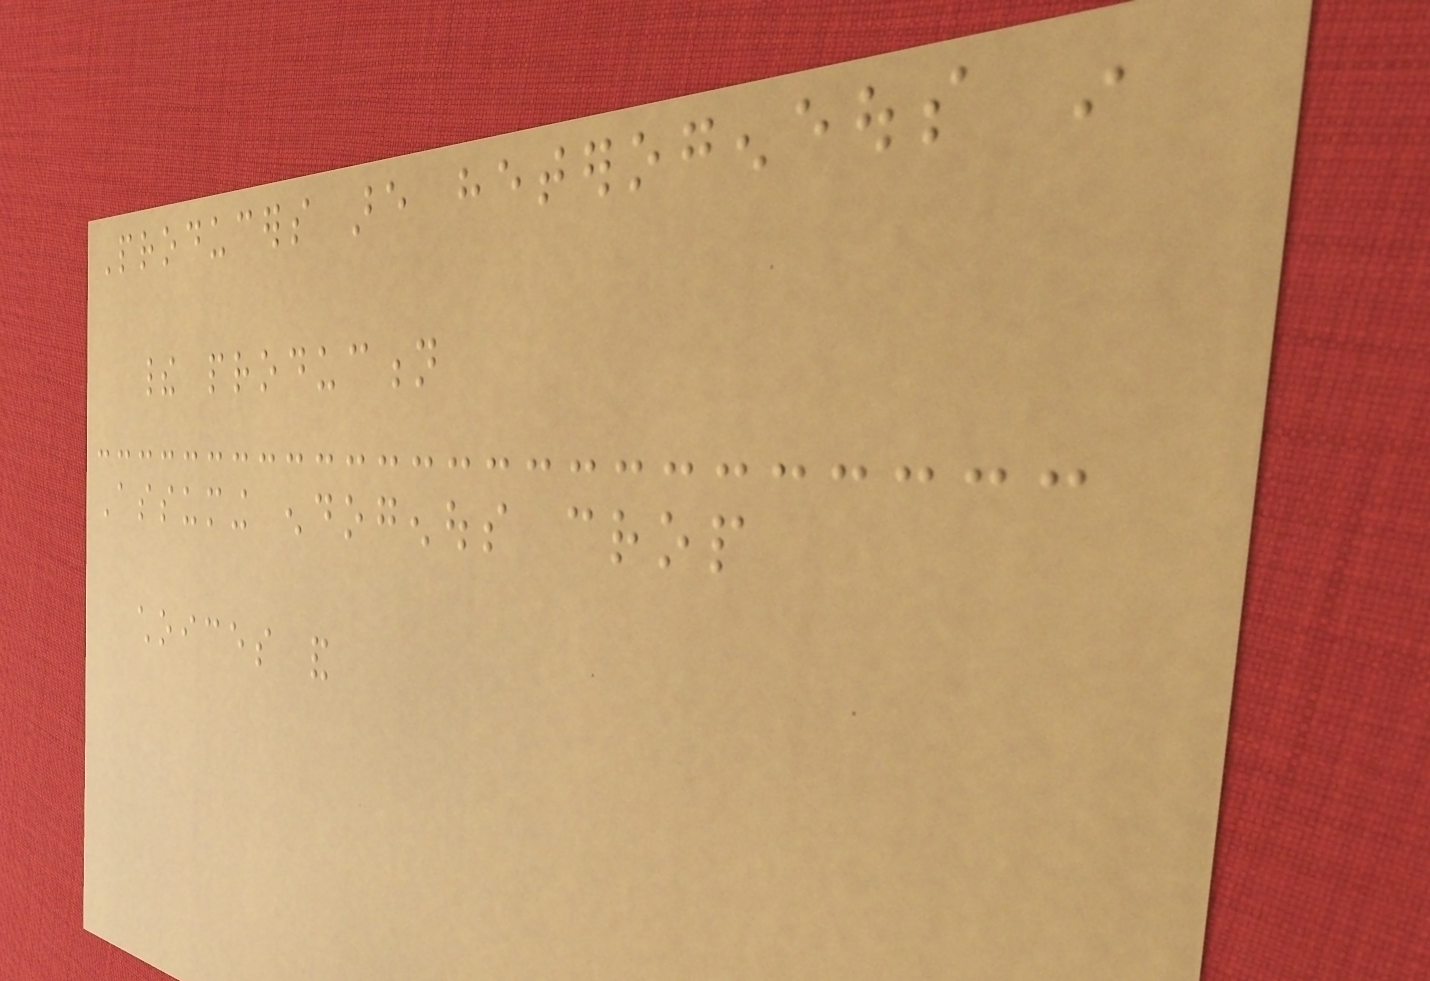Producers are heterogeneous in
their production
Assuming endogenous crop
choices and
